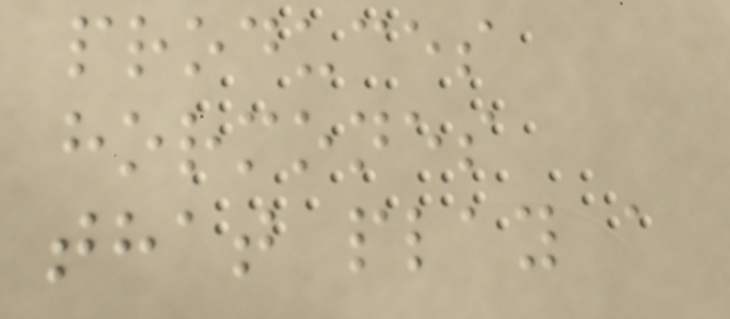produces
hormones
that play a
